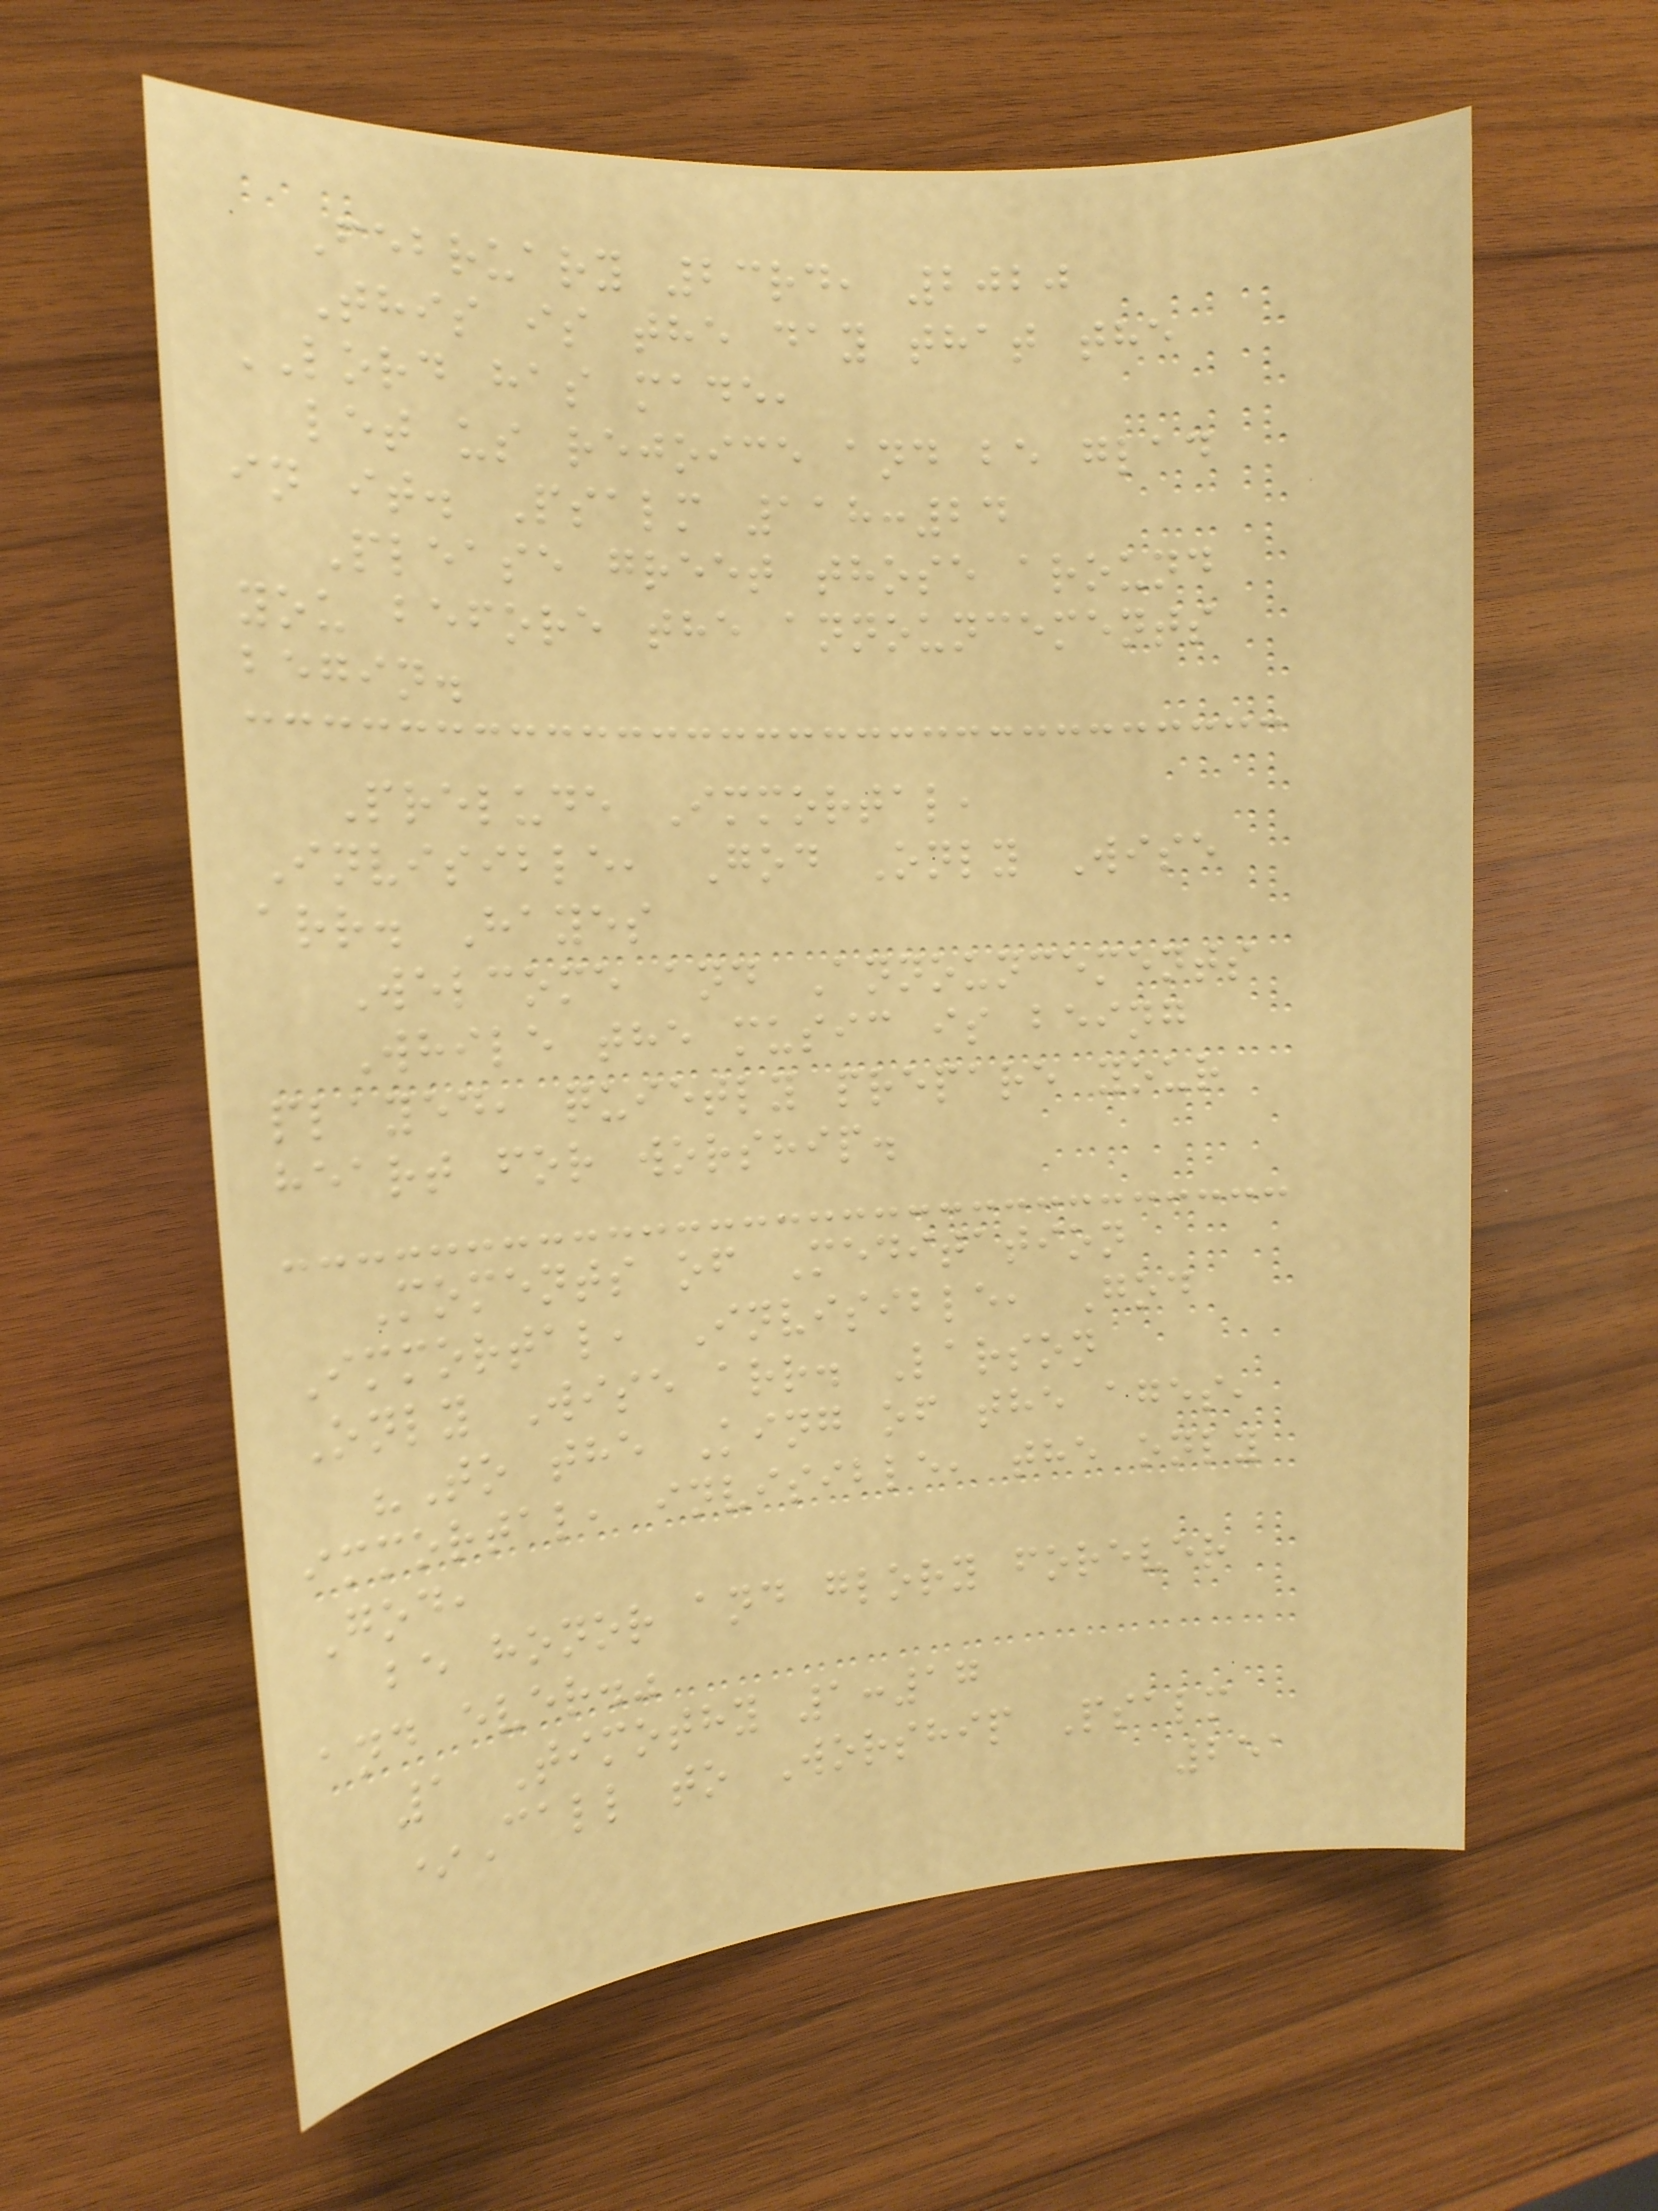February 23rd, 2020
This is the day that the
LORD has made,
let us rejoice and be glad
in it. Psalm 118:24
Please greet those around
you before the announcements
begin.
Prelude Immortal,
Invisible, God Only Wise
arr. Hayes
Welcome and Announcements
While the music is being
played, quietly prepare your
heart for worship.
Moments of Meditation
Immortal, Invisible, God
Only Wise arr. Larson
"To the King of the ages,
immortal, invisible, the only
God,
be honor and glory forever
and ever."
1 Timothy 1:17
*Call to Worship Psalm
251
